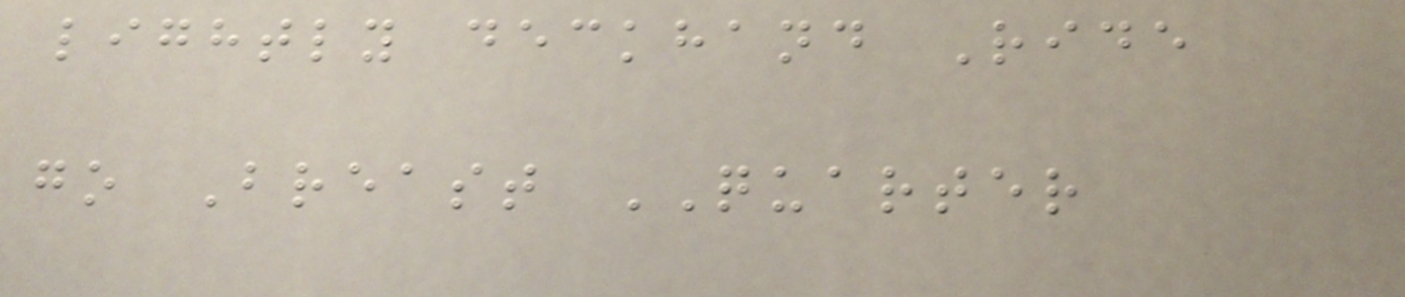lightly deckhand Ride
go Breast QUARTER
